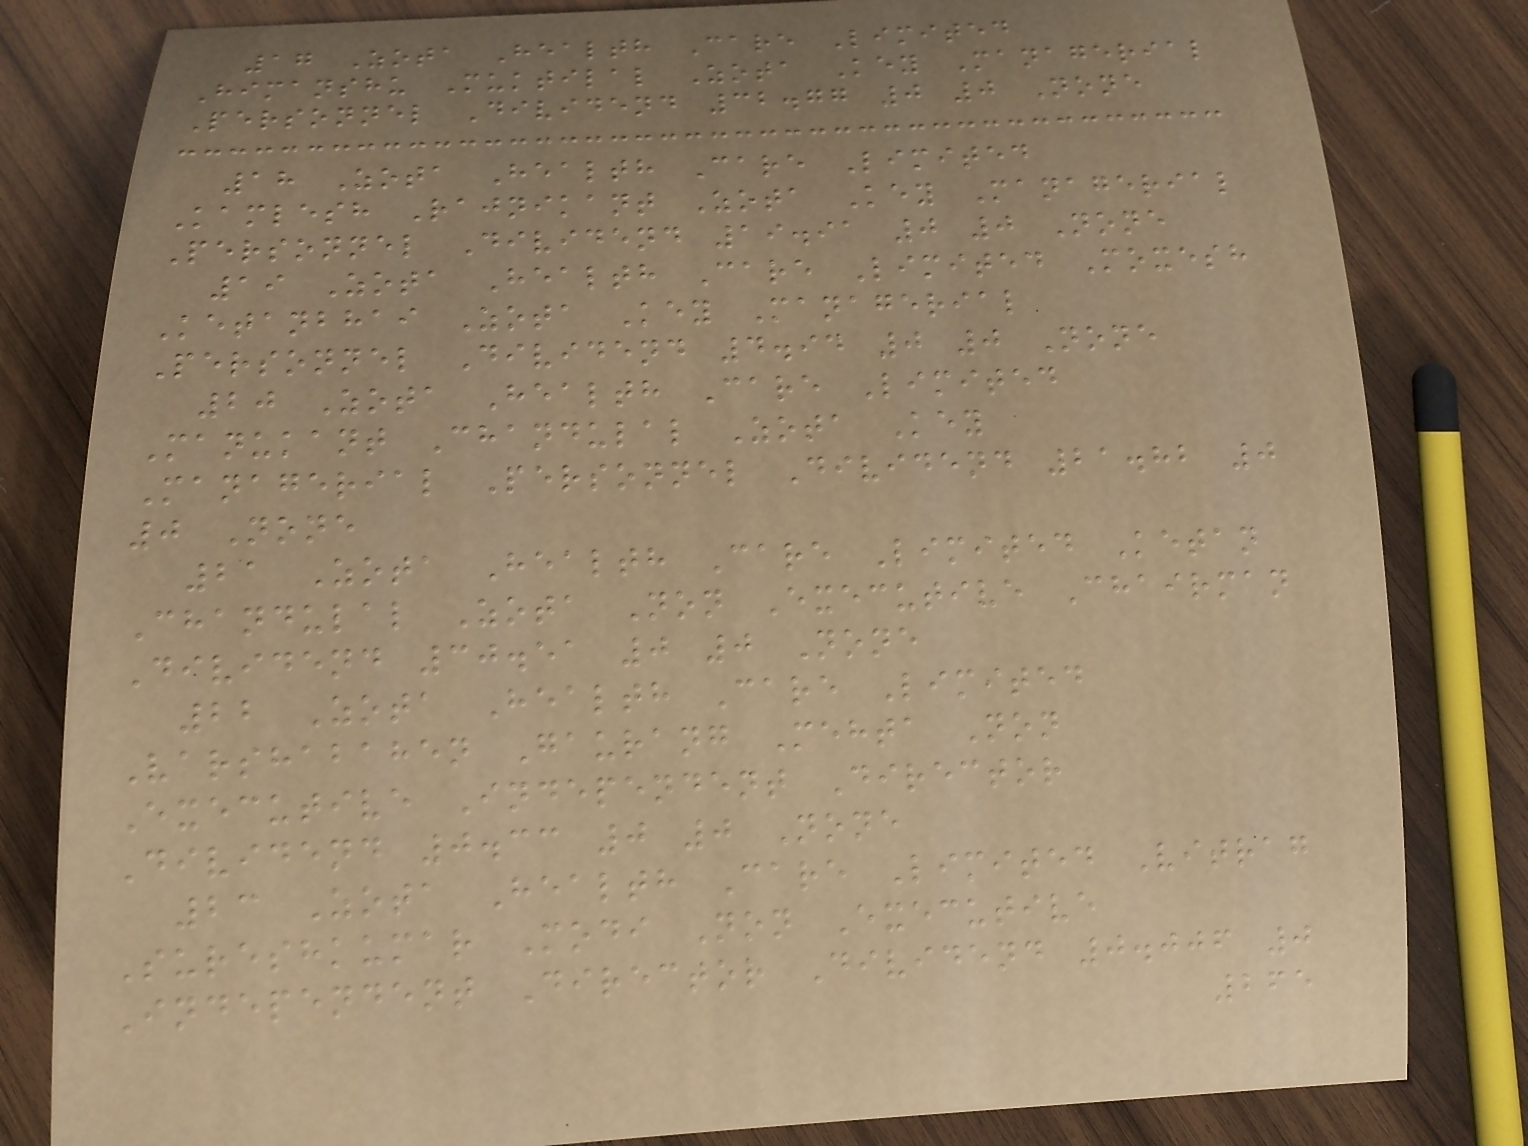17 Zota Health Care Limited
Himanshu Muktilal Zota Key Managerial
Personnel Dividend 32.77 0 0 None
18 Zota Health Care Limited
Kamlesh Rajnikant Zota Key Managerial
Personnel Dividend 19.91 0 0 None
19 Zota Health Care Limited Moxesh
Ketanbhai Zota Key Managerial
Personnel Dividend 4.94 0 0 None
20 Zota Health Care Limited
Manukant Chandulal Zota Key
Managerial Personnel Dividend 21.82 0
0 None
21 Zota Health Care Limited Ketan
Chandulal Zota Non Executive Chairman
Dividend 30.51 0 0 None
22 Zota Health Care Limited
Varshabahen Gaurang Mehta Non
Executive Independent Director
Dividend 0.33 0 0 None
23 Zota Health Care Limited Vitrag
Sureshkumar Modi Non Executive
Independent Director Dividend 0.006 0
265
